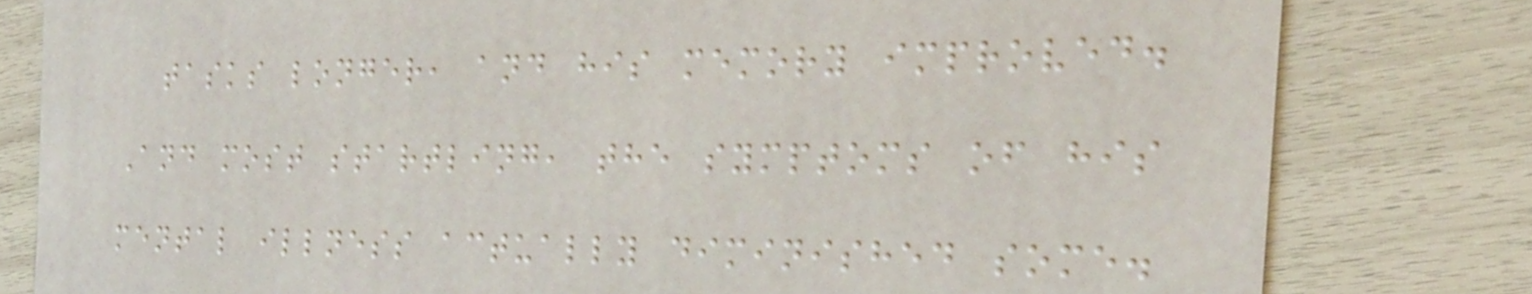tasks longer, and his memory improved.
And most startling, the symptoms of his
mental illness actually diminished some.
